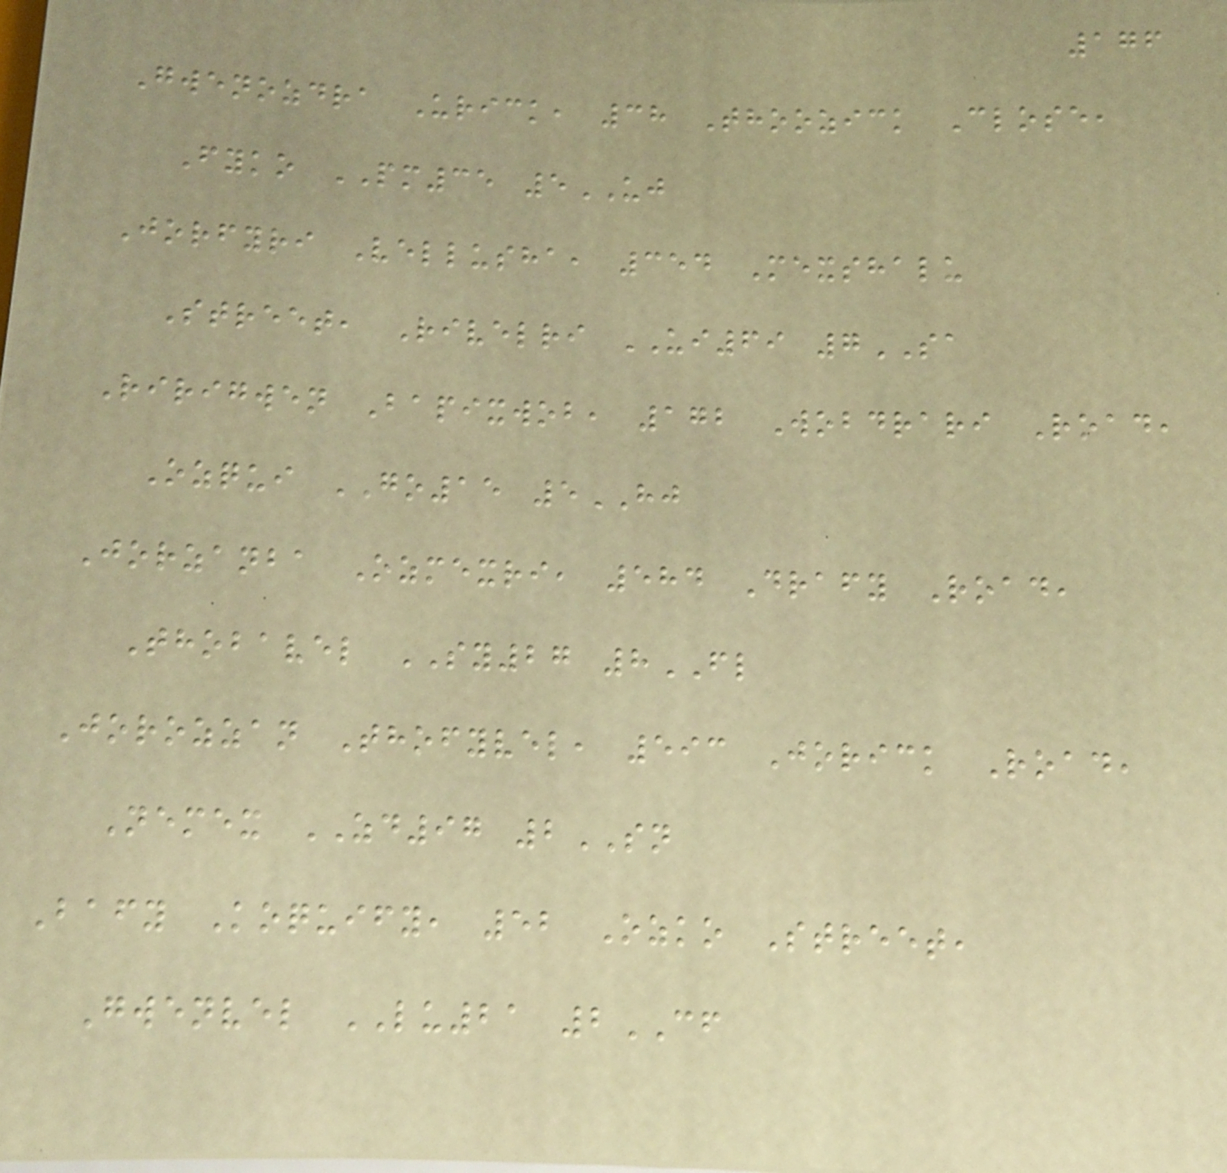176
Gwenozdra Urick, 38 Thoozick Close,
Fyko PM35 5UJ
Jorfyri Vellusha, 354 Mexshalu
Street, Rivelri UI69 7SA
Ririgwen Bapixwob, 172 Wobdrari Road,
Ozqui GO15 5HJ
Jorzanba Ozmexri, 584 Drafy Road,
Thobavel SY27 8FL
Jorozzan Thofyvel, 593 Jorick Road,
Nemex ZD97 2SN
Bafy Koquify, 52 Ozko Street,
Gwenvel LU21 2CF
